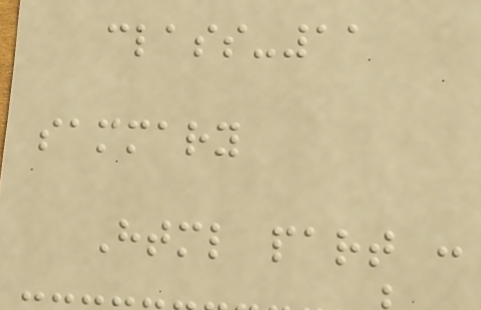class-11
sammary
Html part :
